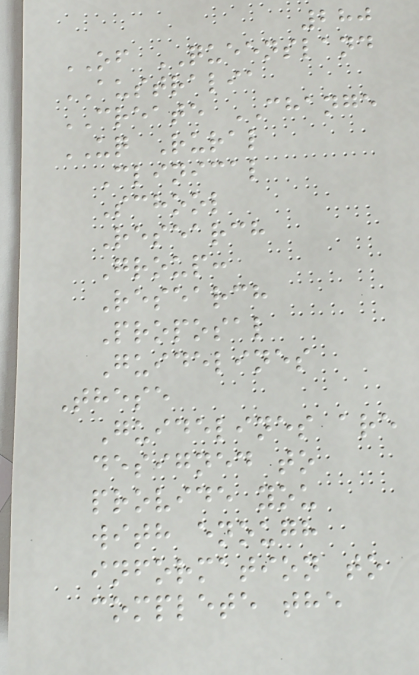280
OF QUEENSLAND
AUSTRALIA
CREATE CHANGE
UQ Rural
Clinical
School
Research
Group:
Research
Proposal
Guidelines
These
Guidelines are
designed to
provide you
with enough
information to
complete the
